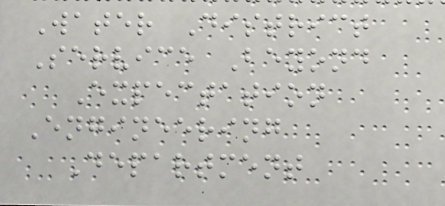Water District
Service Beyond
Expectation
Engineering
Department
